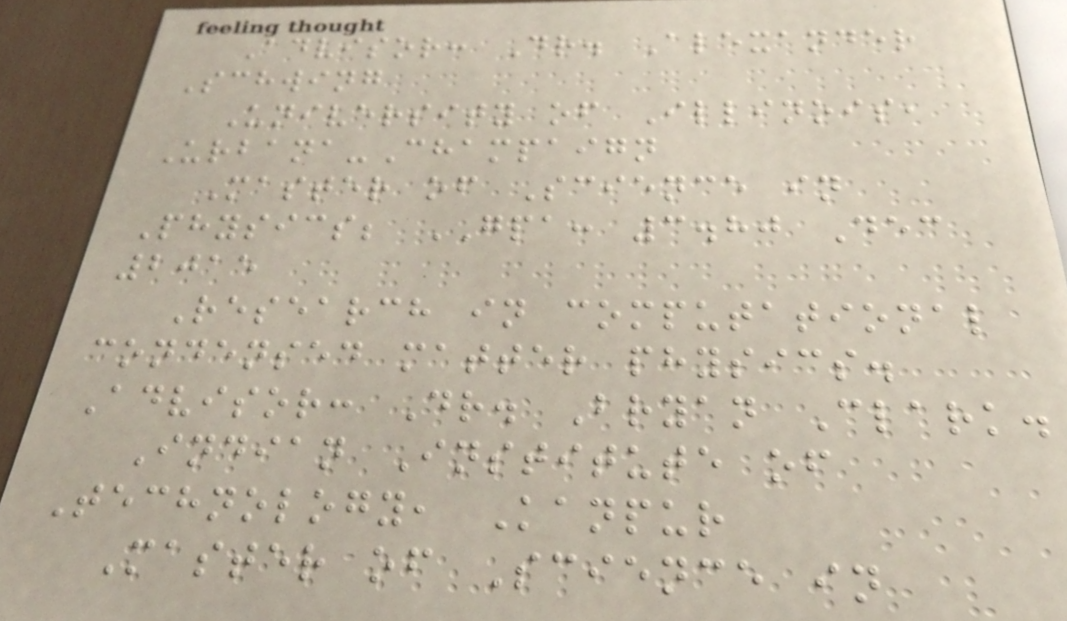Advisor: Dr. Alexander
Schwing
University of Illinois,
Urbana-Champaign
Master of Science in
Physics; GPA: 3.80 Dec
2015
Research in computational
condensed matter physics.
Advisor: Dr. Bryan Clark.
Indian Institute of
Technology, Kanpur
Master of Science in
